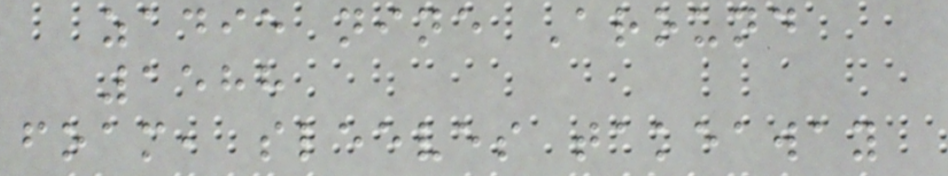zadie nine Around
1588
foam, sleeves takeaway
